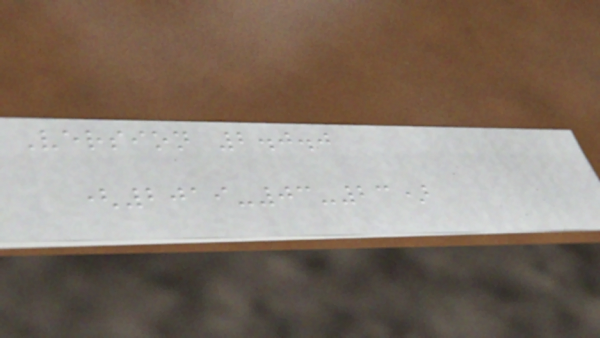Version 2.0.0
(2019-03-23)
